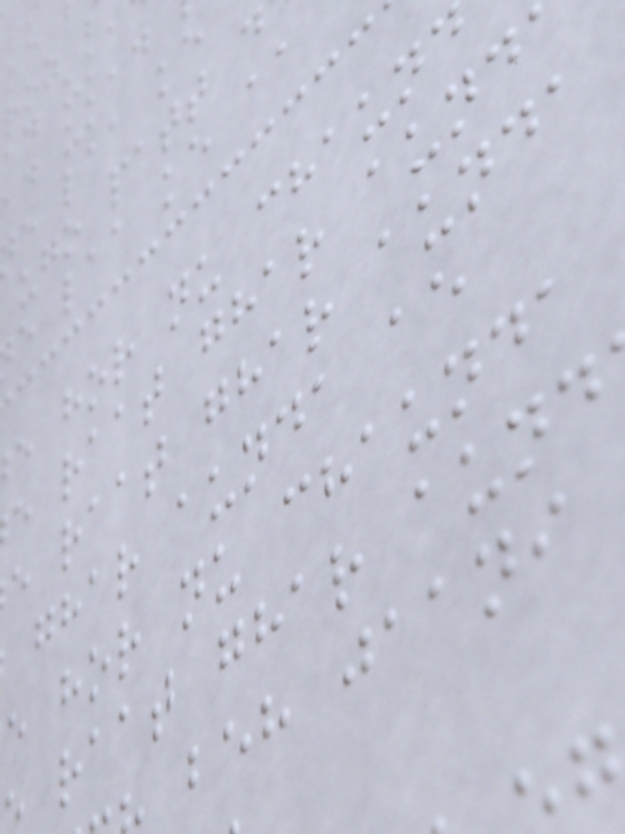e laa ke
ugo patt d
e laa ke aa
e hor nu chaund
e raat ghar aund
e raat ghar aunda
ghar aunda ae
e hor nu chaunda
raat ghar aund
beh jaani
